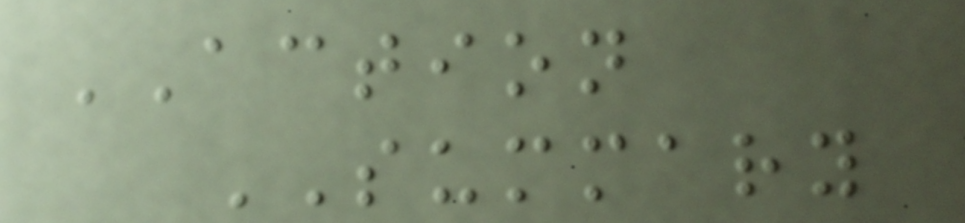ACTION
SUMMARY
